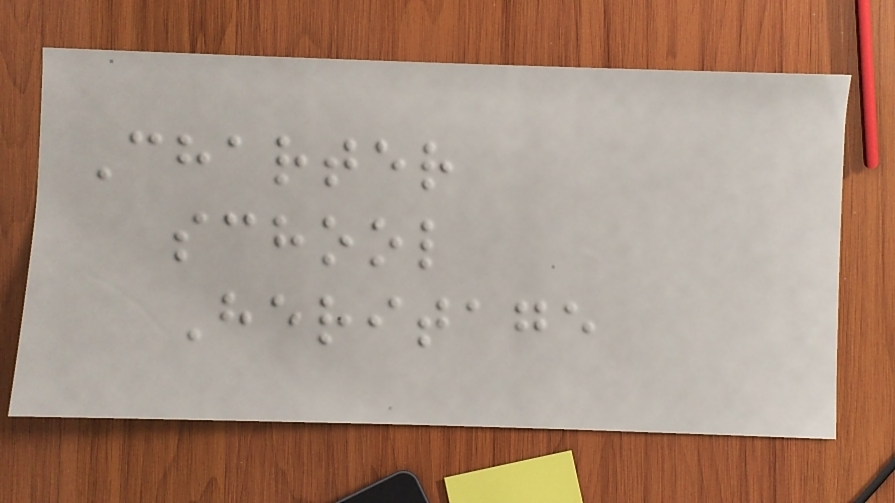Charter
school
Heritage
